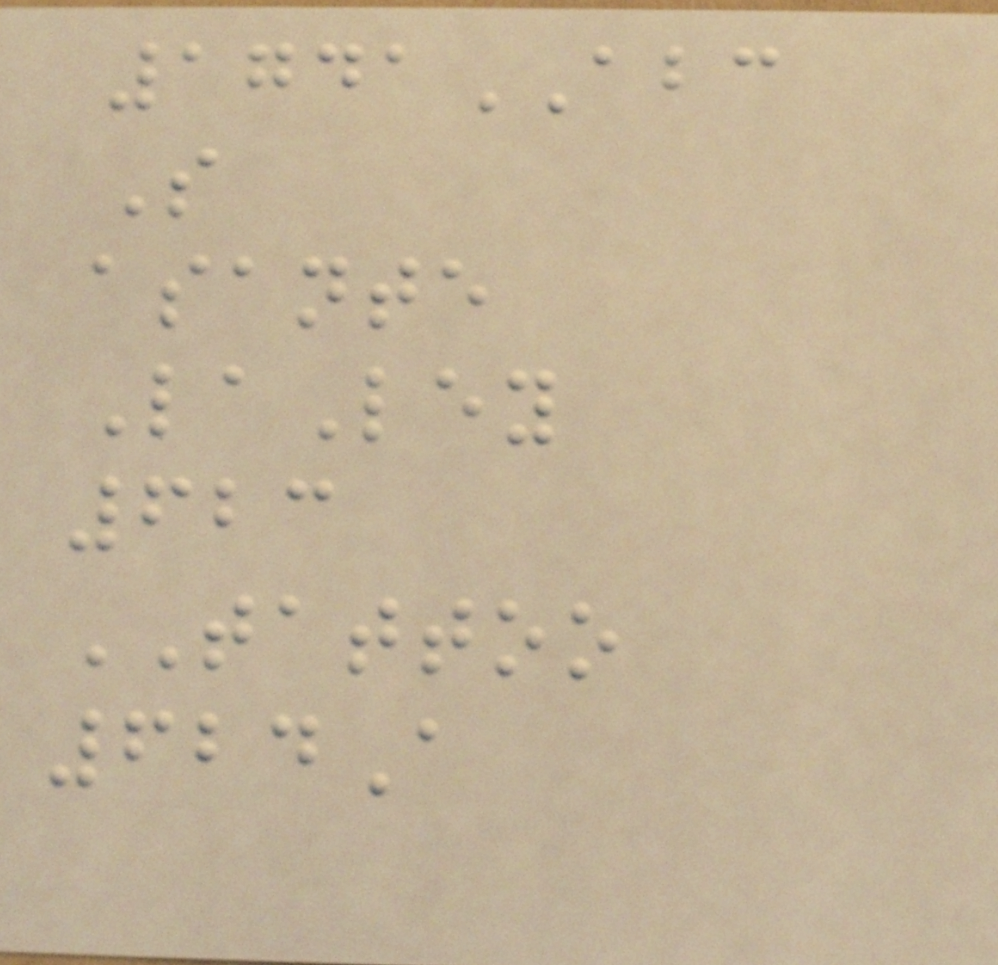1741ABC
S
asante
LaLey
623
TATTOO
624A
